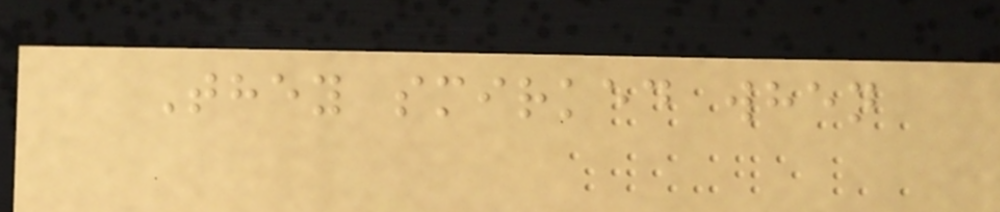They smirked when
